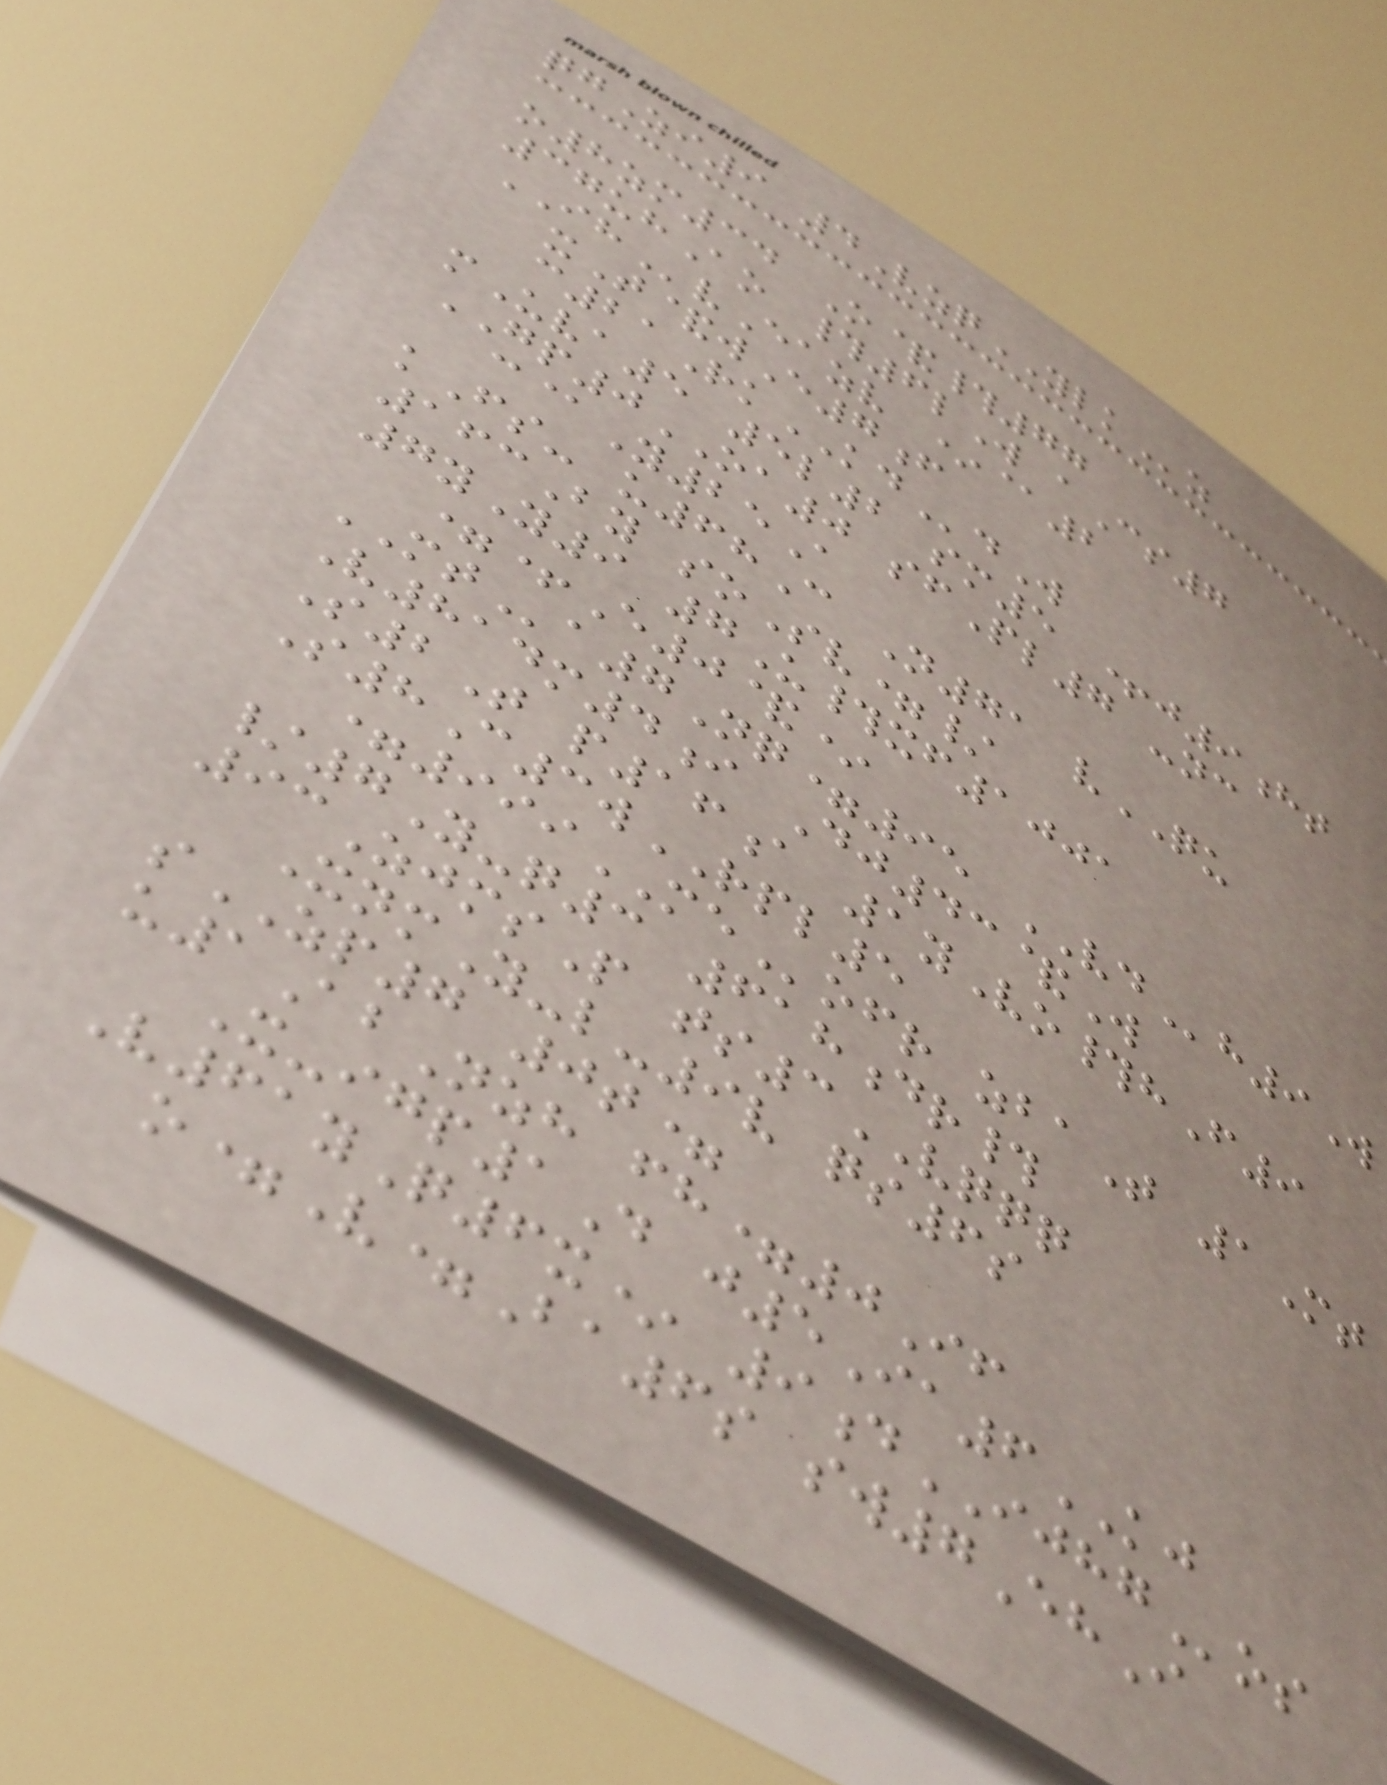qgZi9 4VzqYLKz
o8zm34 O&#77
37uhAo #6lW aCs7
IHvEazv *@2
xT&wE7f
c21RkKDdW
mUva5 5l2 sm5 +j9ht
GP0OA0 sfPl7 -nc
c@Y25A
kFs- u68C N71 vQU
163By soSv=/
7yY9 7U#xf1001
=+E0&*
MTa7Nq=95 VDh9W
V814m4i Dj43&W
S2T p16a 1yVo#hF9
S8C3wRPL5
=999MEofr zbaT 1Mt
/7Y-q3 618dr#
93ZjmsP ts3VQQQ
XnmY-l-9v qs6s
sZP7 0t=
u1AbNzh fh=0If
X-igp1D j5Ia6KJ
V61yQ6x* 9dIJHGos
o=V=Ba6s sw7EhI
